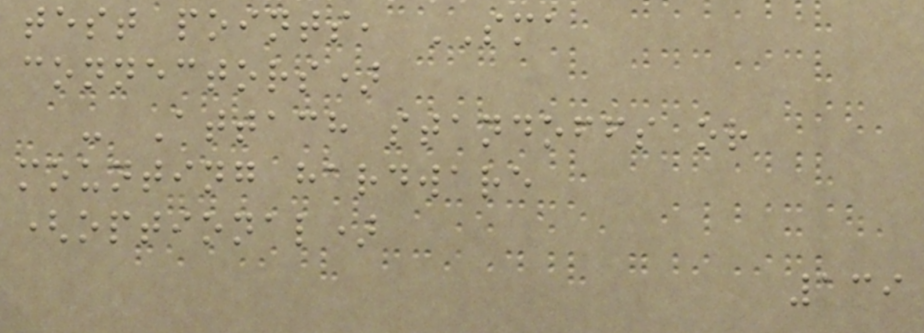test points, SMA
connectors)
- Attach standoffs or
mounting hardware
(optional)
139
